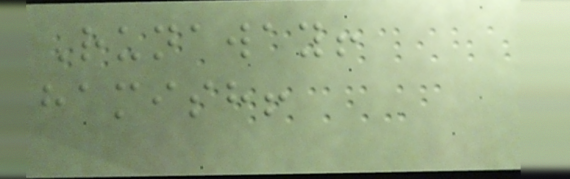Runaway!
hamish!
